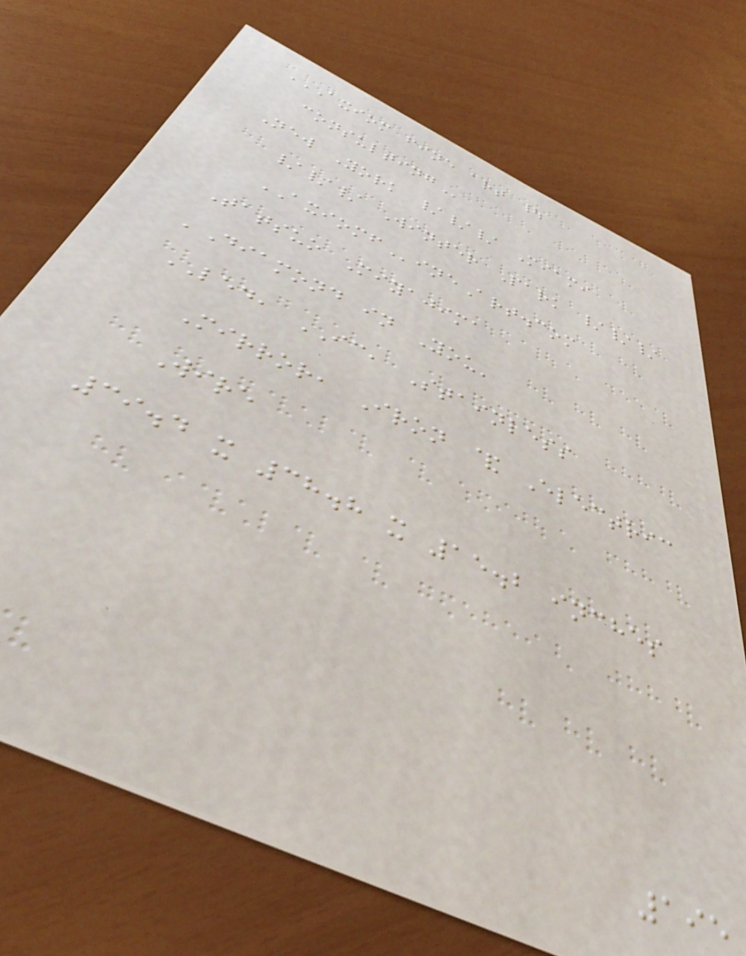AXIOM FINE ART |
CONSULTING
New York /// Miami
/// Winter Park ///
AXIOMFineArt.com
Tatsuo Miyajima
'Diamond in You'
LED, IC, Stainless
Mirror, Iron & Electric
Wire
39.4 x 38.8 x 15.2 inches
195
